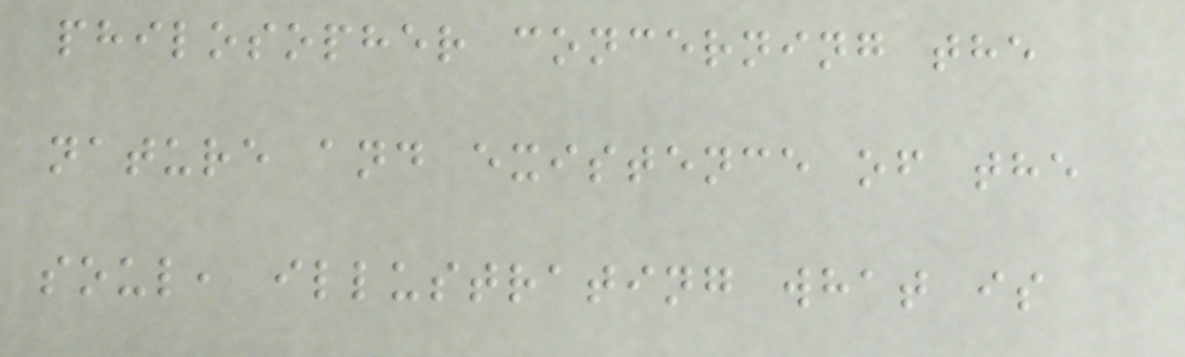philosopher concerning the
nature and existence of the
soul, illustrating what is
